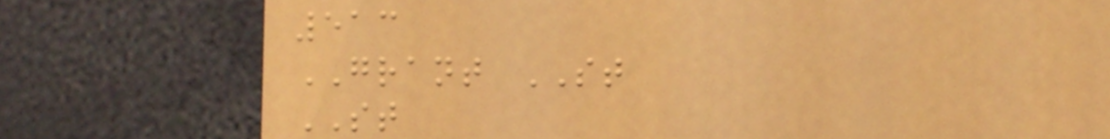513
GRANT ST
ST
